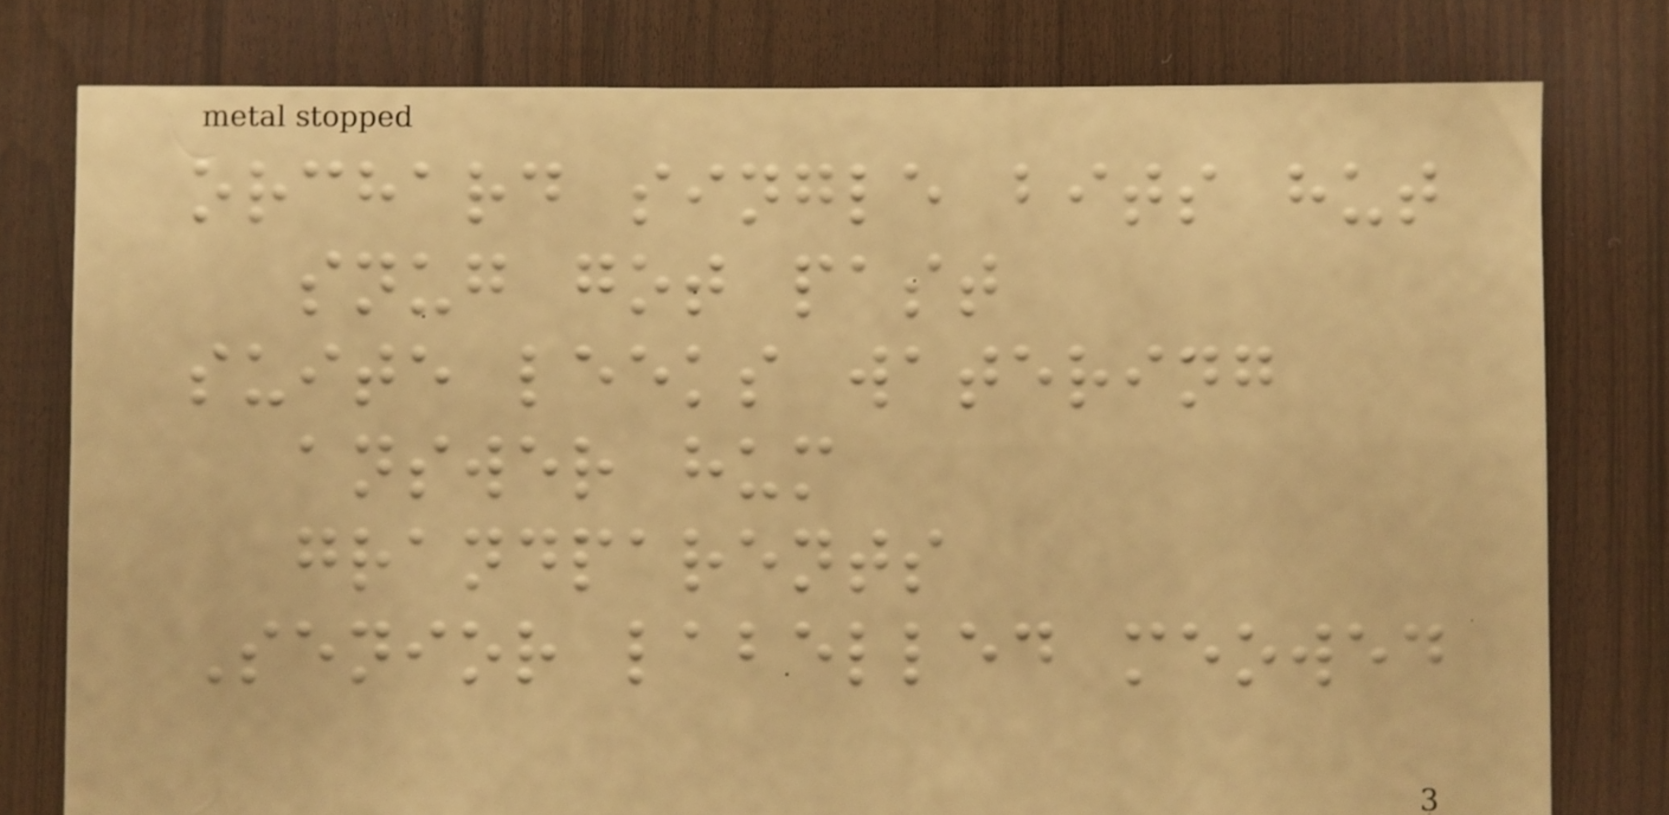orchard single bits hut
snug got past
suite leeks watering
answer hum
grandparents
Senior labelled meowed
